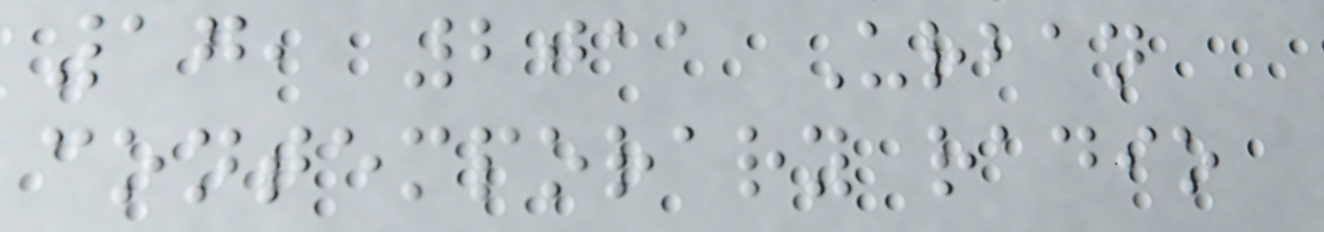17, 2011 Urban
contemporary radio
